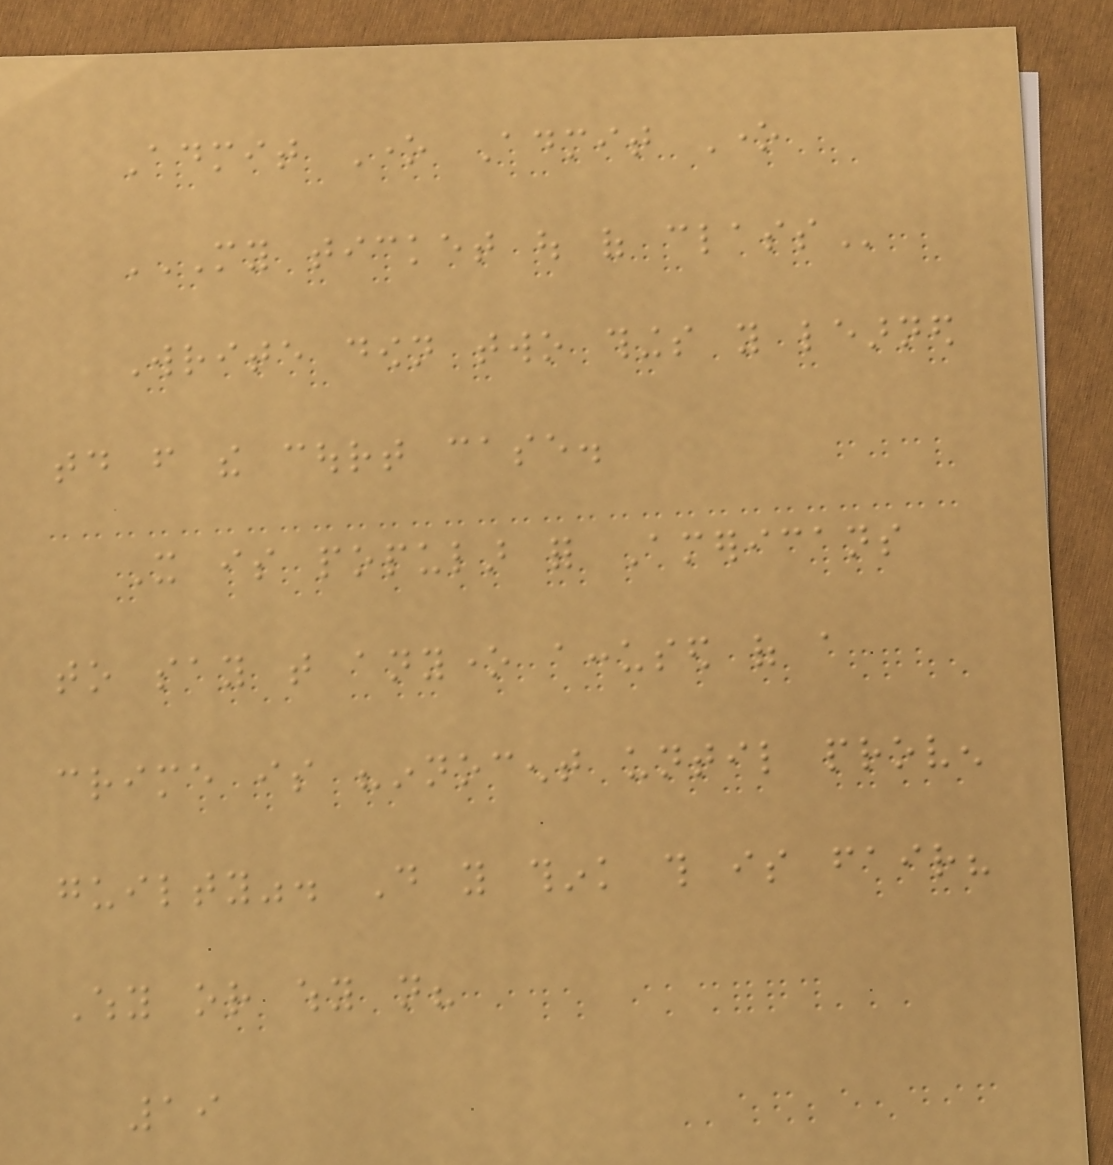Admit One Admit One
MY TICKET OUT OF CLASS
Write down two things you learned
today from the court case.
It is popular for Americans
to say that anyone accused of a
crime is "innocent until proven
guilty". Do you think this is fair?
Why or why not?
19
